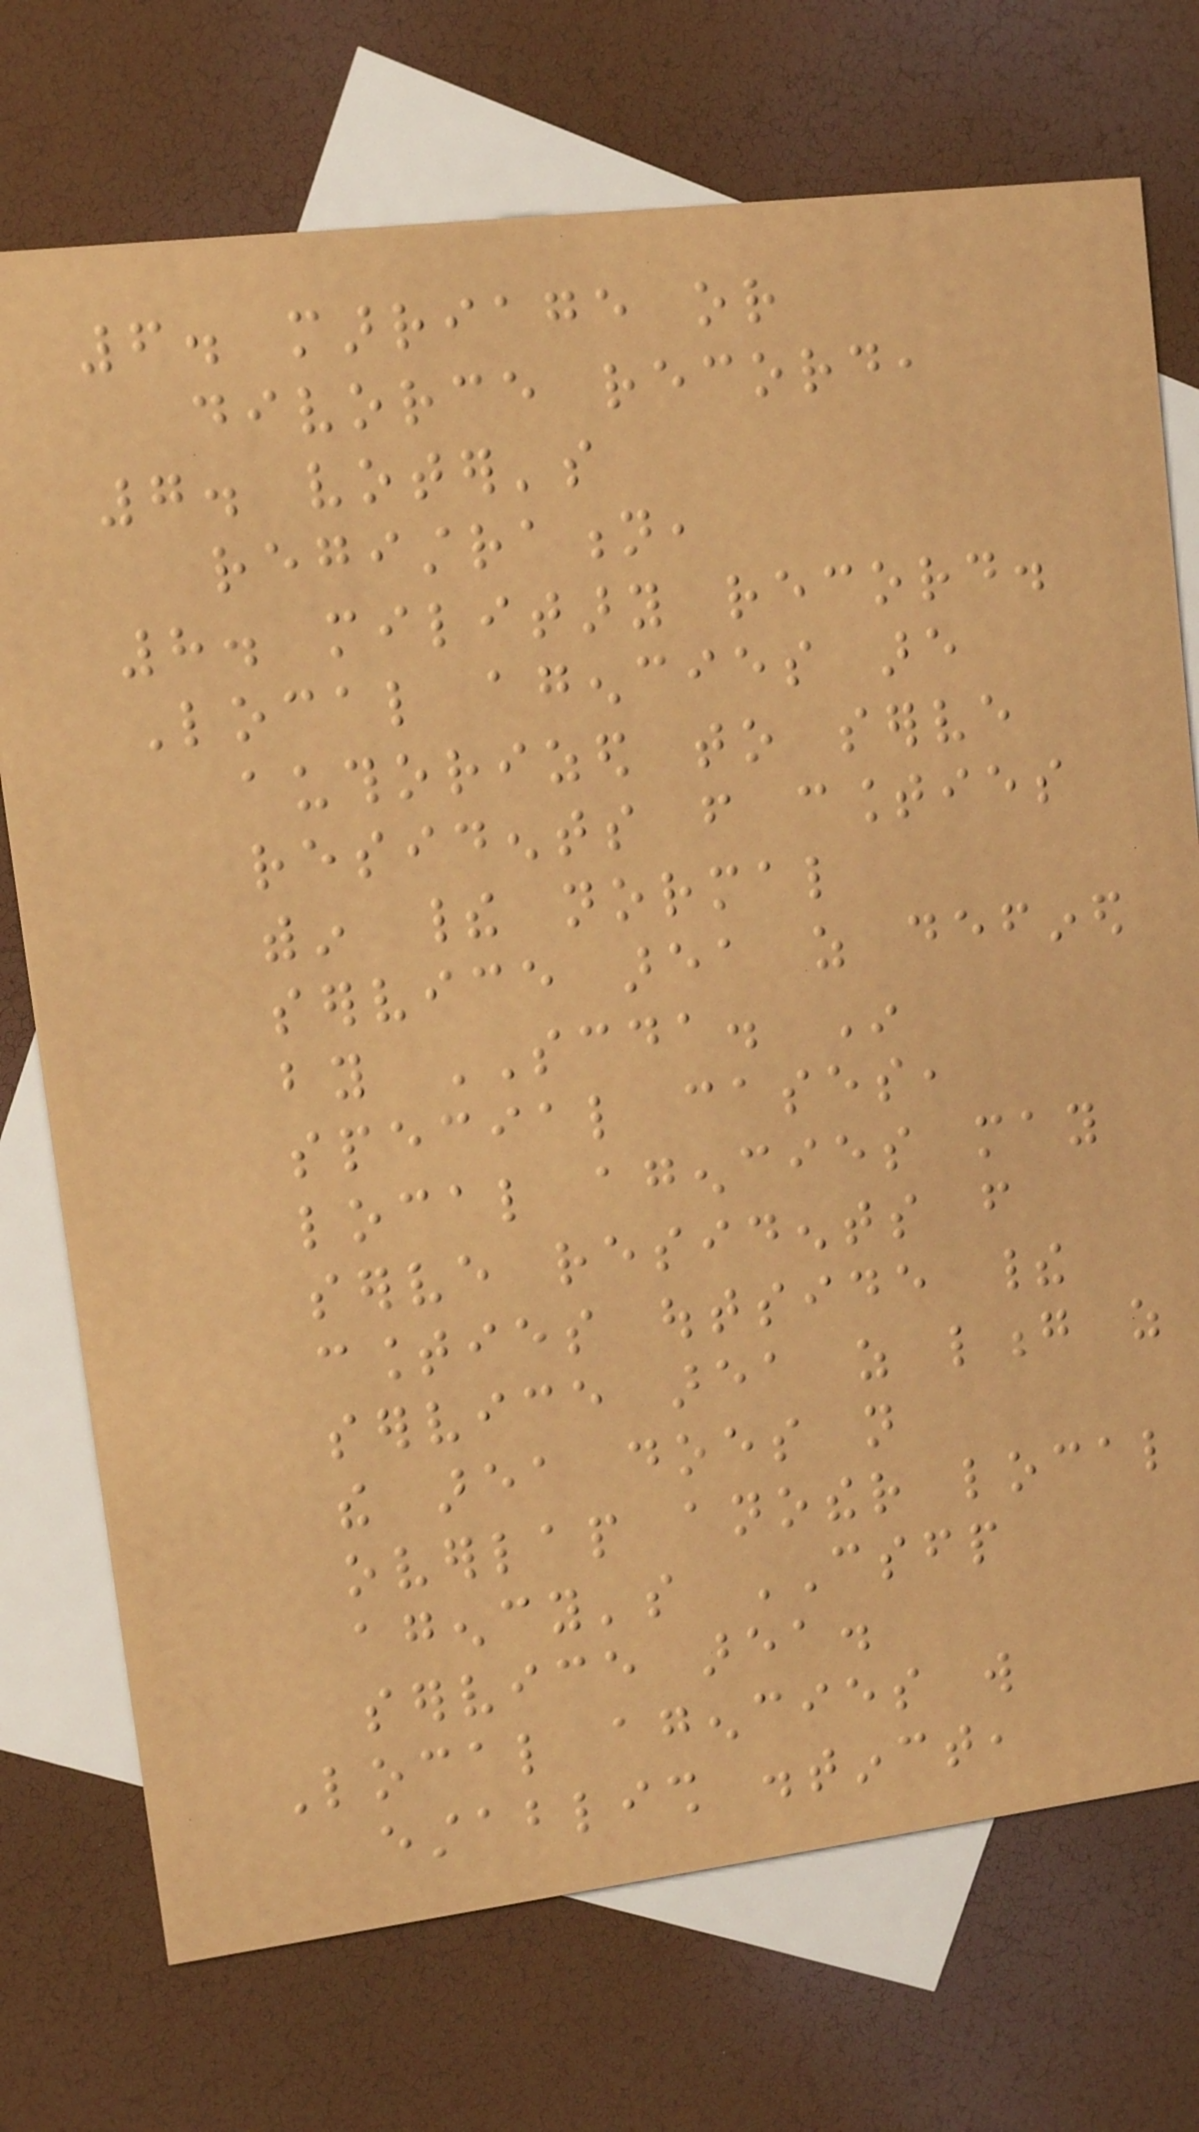6. marriage or
divorce record,
7. voter's
registration,
8. military record.
Local agencies are
authorized to serve
residents from counties
within their normal
service area as defined
by SCDA. In
special cases,
local agencies may
serve residents from
counties outside their
service area as long as
the area does not
overlap another local
agency's CSFP
service area.
Local agencies will
establish distinct,
